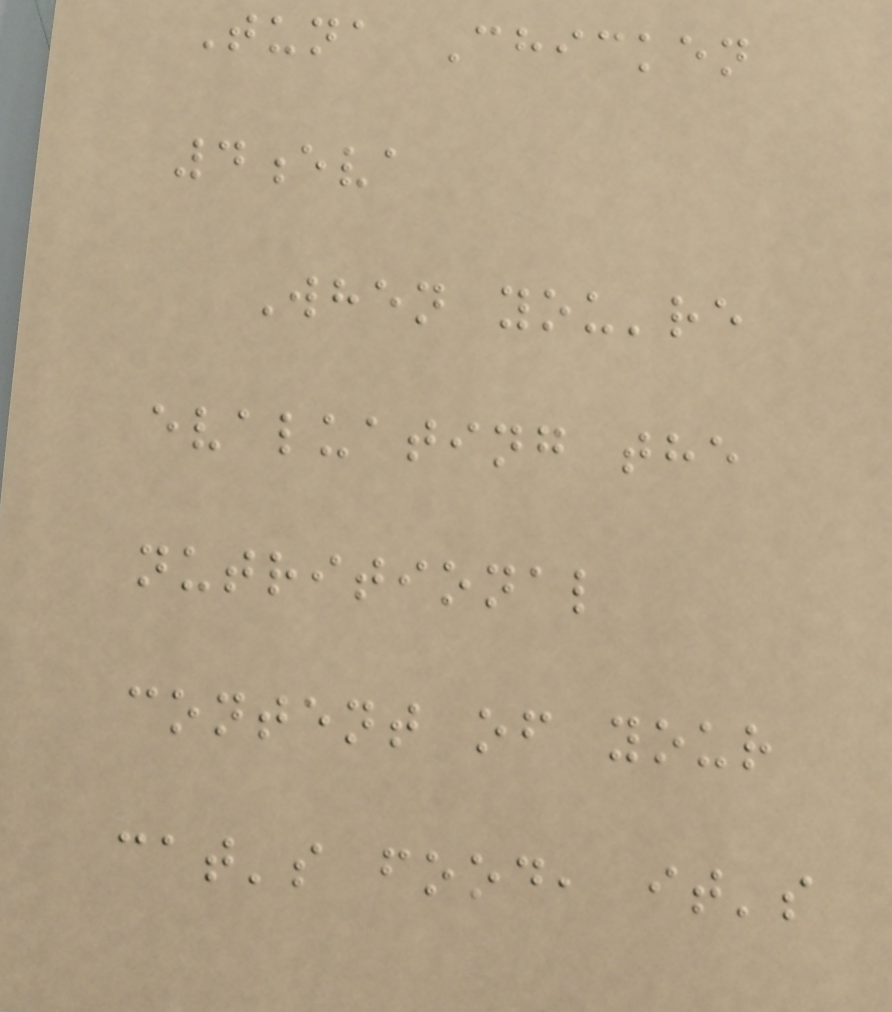Tuna Chicken
4eva
When you're
evaluating the
nutritional
content of your
cat's food, it's
